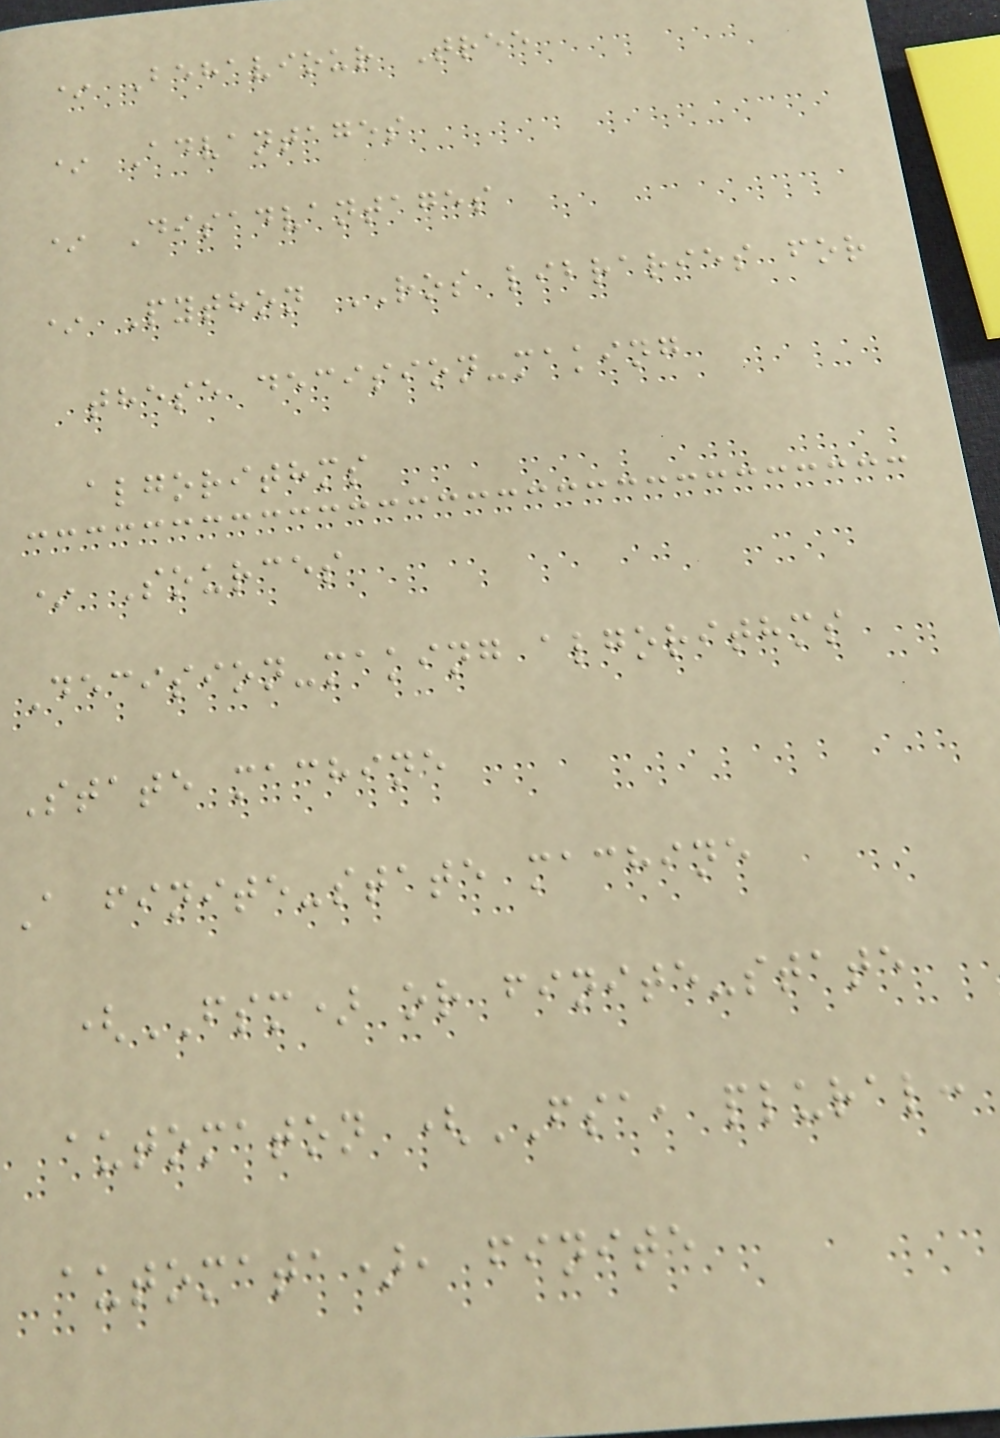* Behaviour Tree
* Advantages
* Disadvantages
* Python ROS libraries for
these decision-making
algorithms
* Sources
Decision-making algorithms
State machine
A finite-state machine
(FSM) or finite-state
automaton (FSA, plural:
automata), finite
